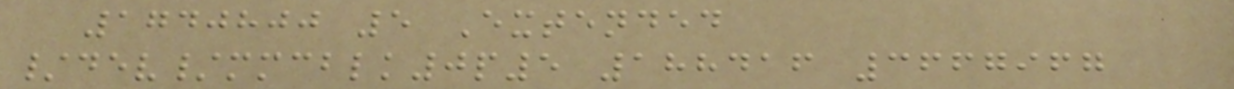1740800 5 Extended
/dev/mmcblk0p5 188416 3667967
